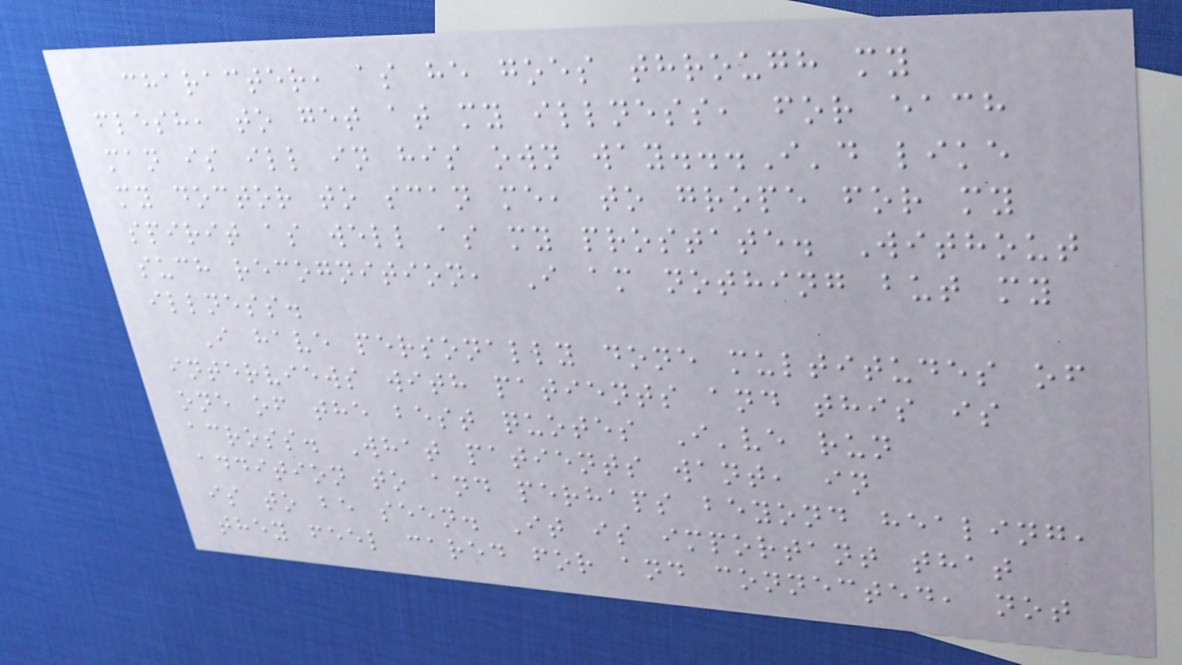character, as he goes through my
flesh, to get at my illness, for each
man is ill in his own way...I'd like
my doctor to scan me, to grope for my
spirit as well as my prostate. Without
such recognition, I am nothing but my
illness.
I have personally done multitudes of
interviews with patients and this is
one of the best quotes I've run
across. What patients want, in
addition to and perhaps beyond healing,
is to be seen. It is important that
they feel cared for and connected, not
